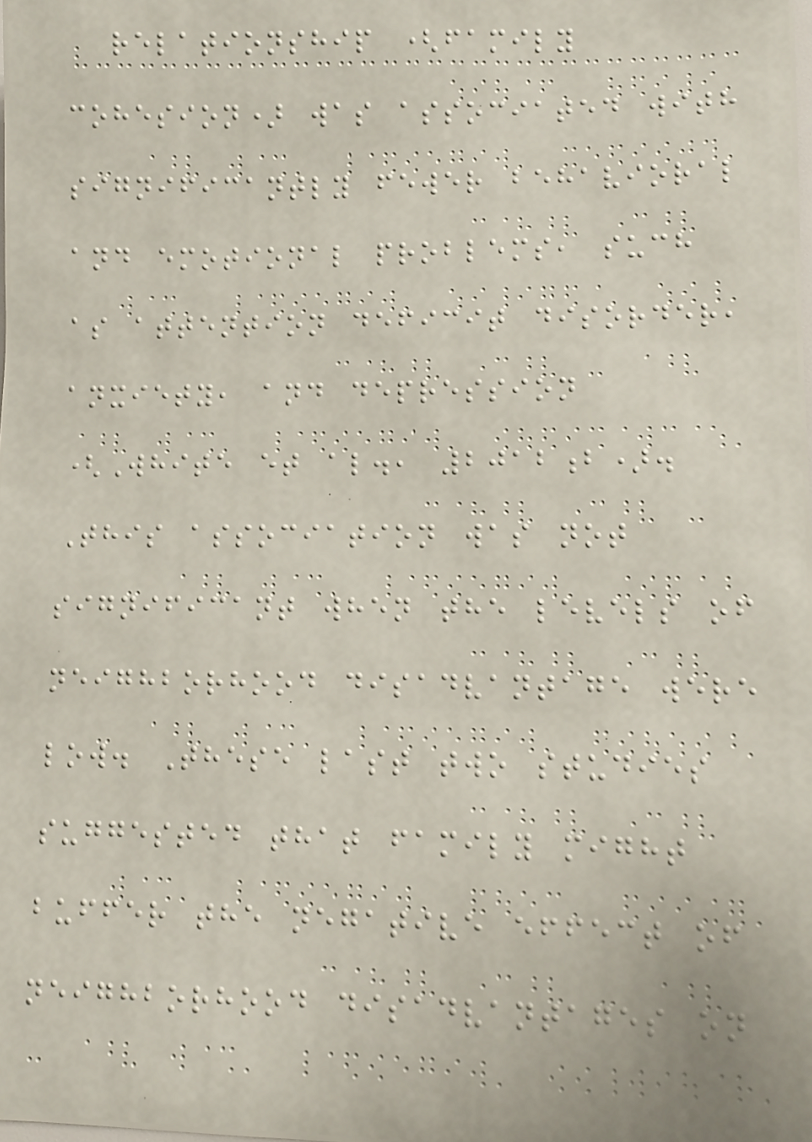relationship (family
cohesion) was associated with
significantly fewer behavioral
and emotional problems, such
as attention deficit disorder,
anxiety, and depression
(White et al., 2012b).
This association was not
significant when the levels of
neighborhood disadvantage were
low. These last two studies
suggested that family might
buffer the negative effect of
neighborhood disadvantages on
